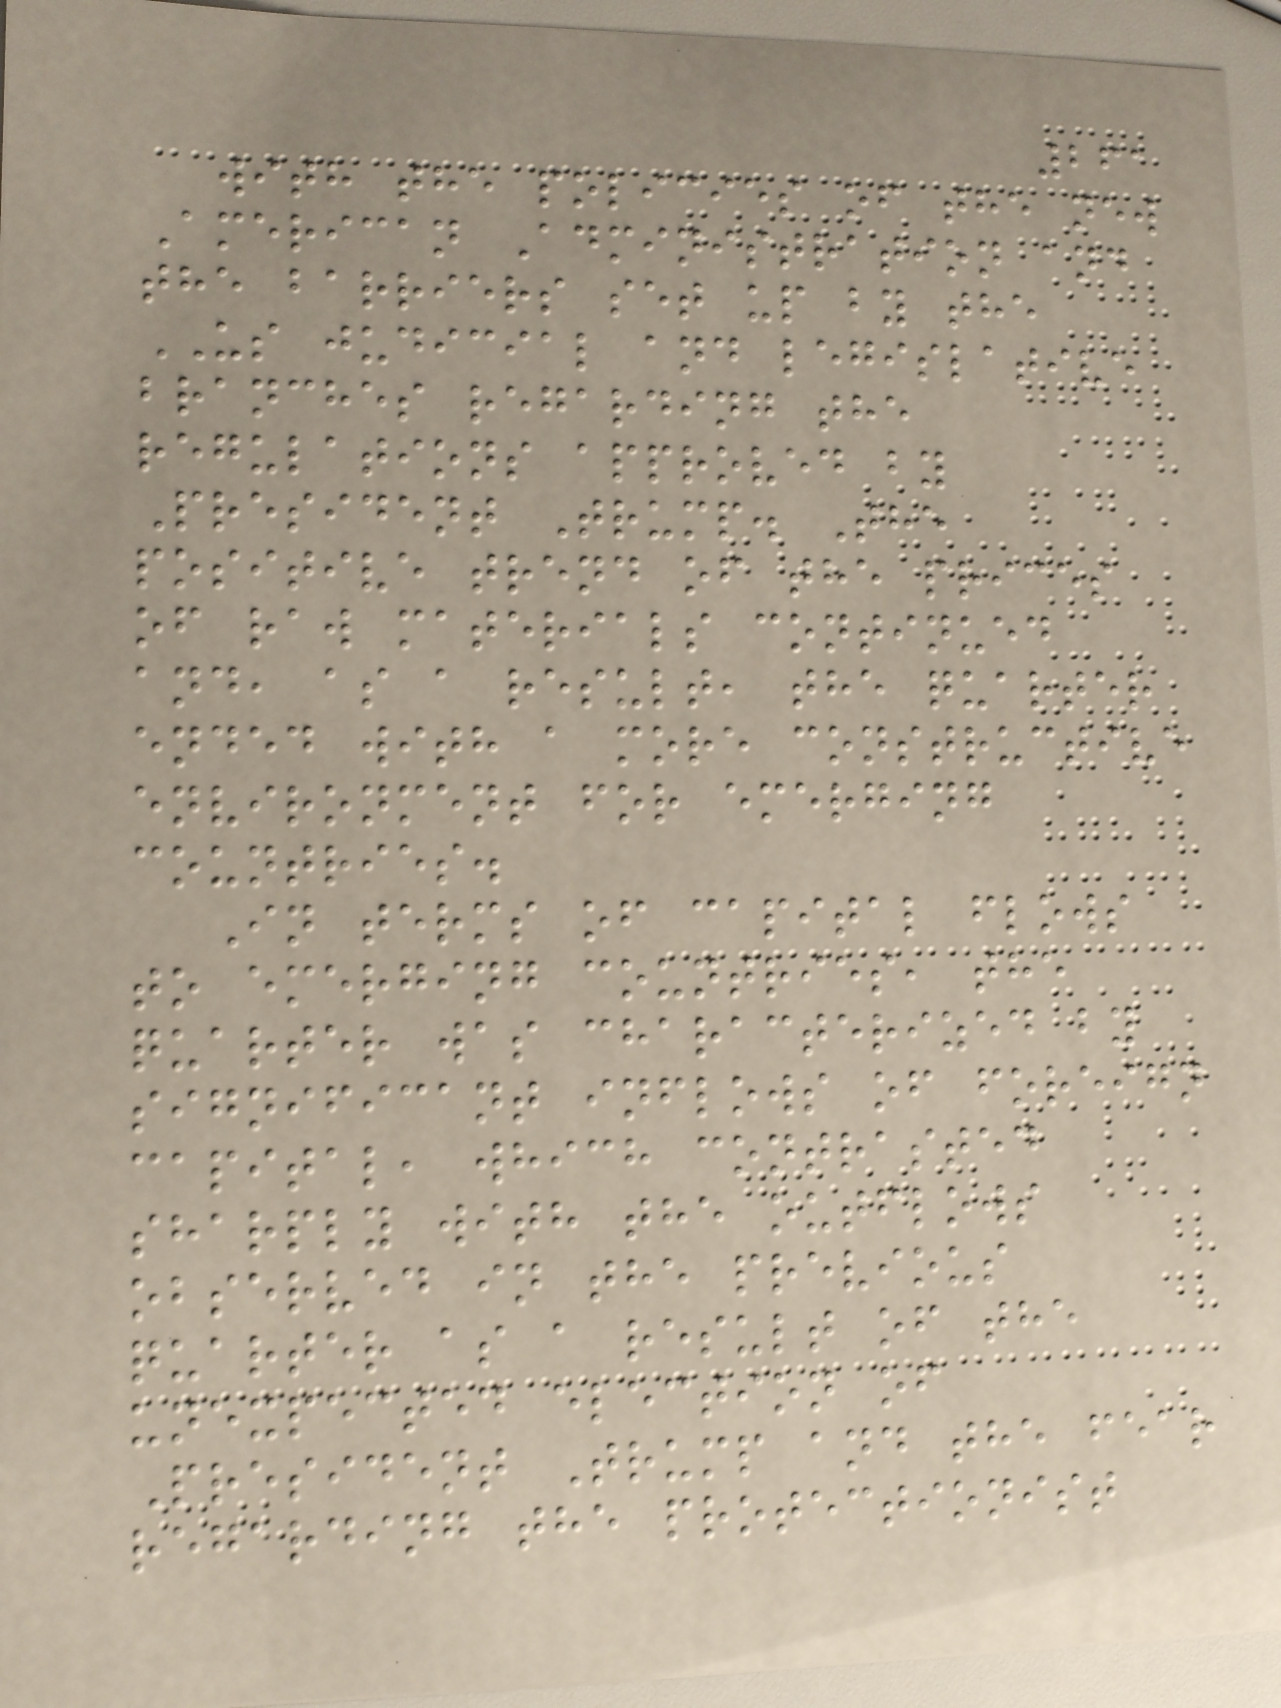261
with the policies of the new
American Administration and
the barriers set up by the
US judicial and legislative
branches regarding the
regulations approved by
President Trump. The
positive trend of the prices
of raw materials continued
and, as a result, the quarter
ended with a more constructive
environment for emerging
countries.
In terms of capital flows
to emerging countries, the
quarter was characterized by
significant inflows of foreign
capital, which contrasted
sharply with the outflows
observed in the previous
quarter as a result of the
unexpected election of
President Trump and the fear
regarding the protectionist
